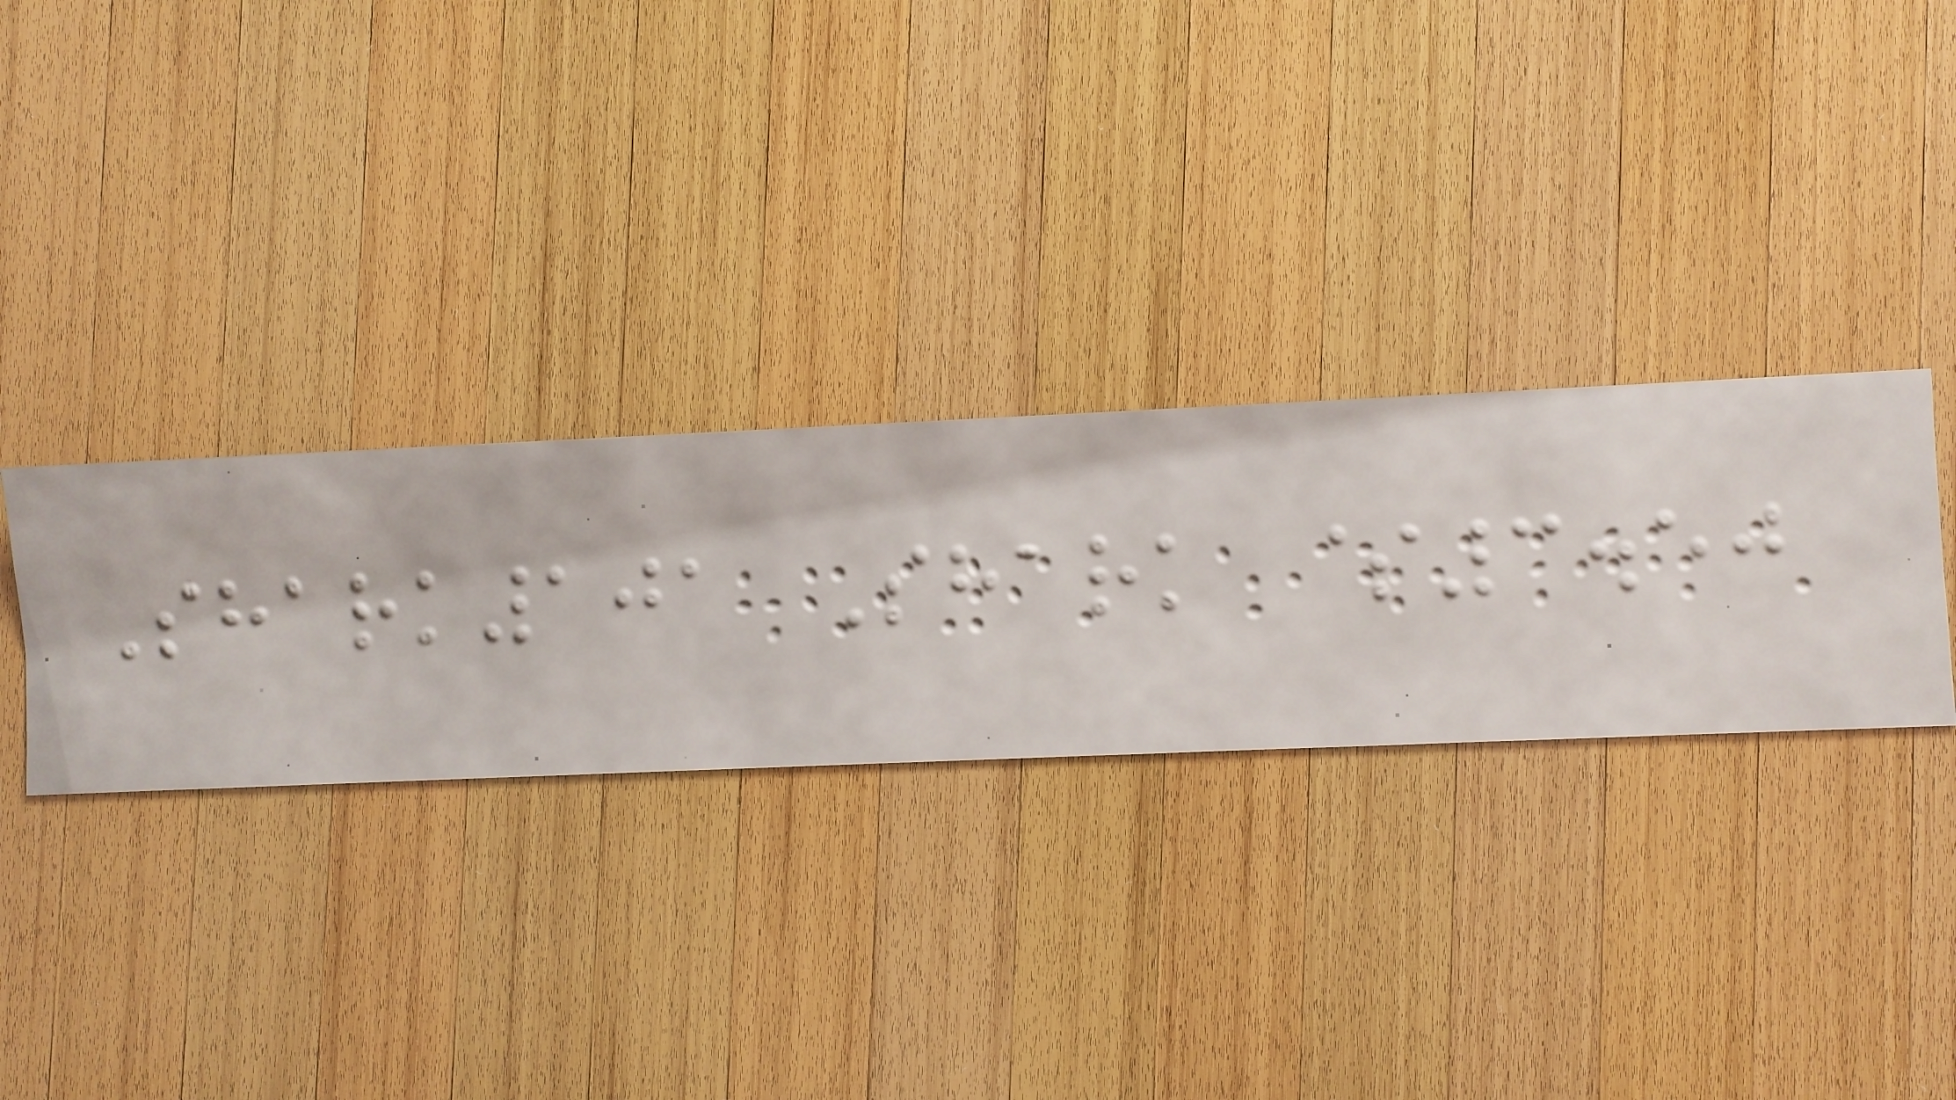Shark101 Shark $3.50
